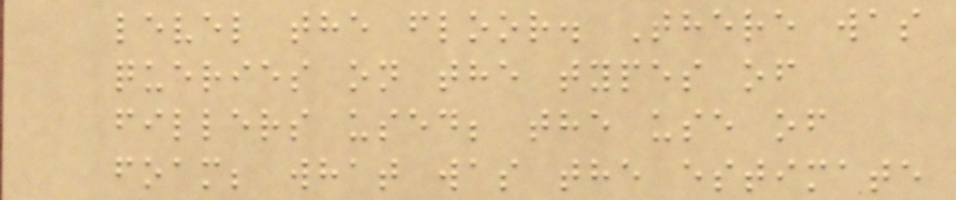level the floor. There was
queries on the types of
fillers used; the use of
foam; what was the estimate
